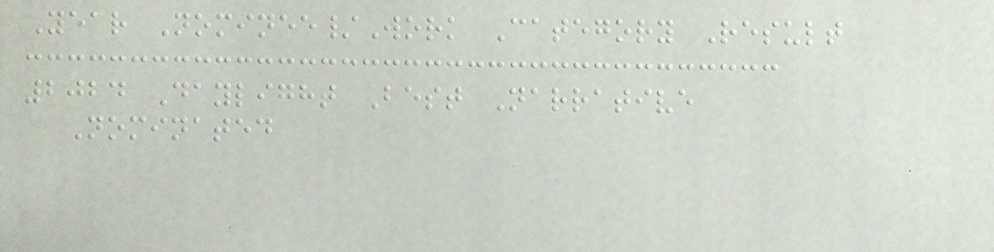Year Nominee/Work Category Result
2024 Daylight Best Narrative
Nominated
